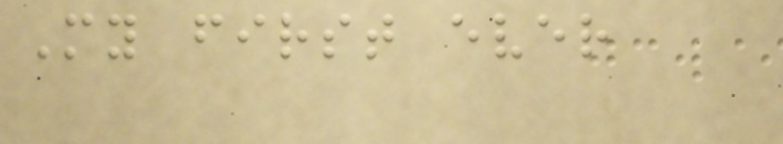My first ever
